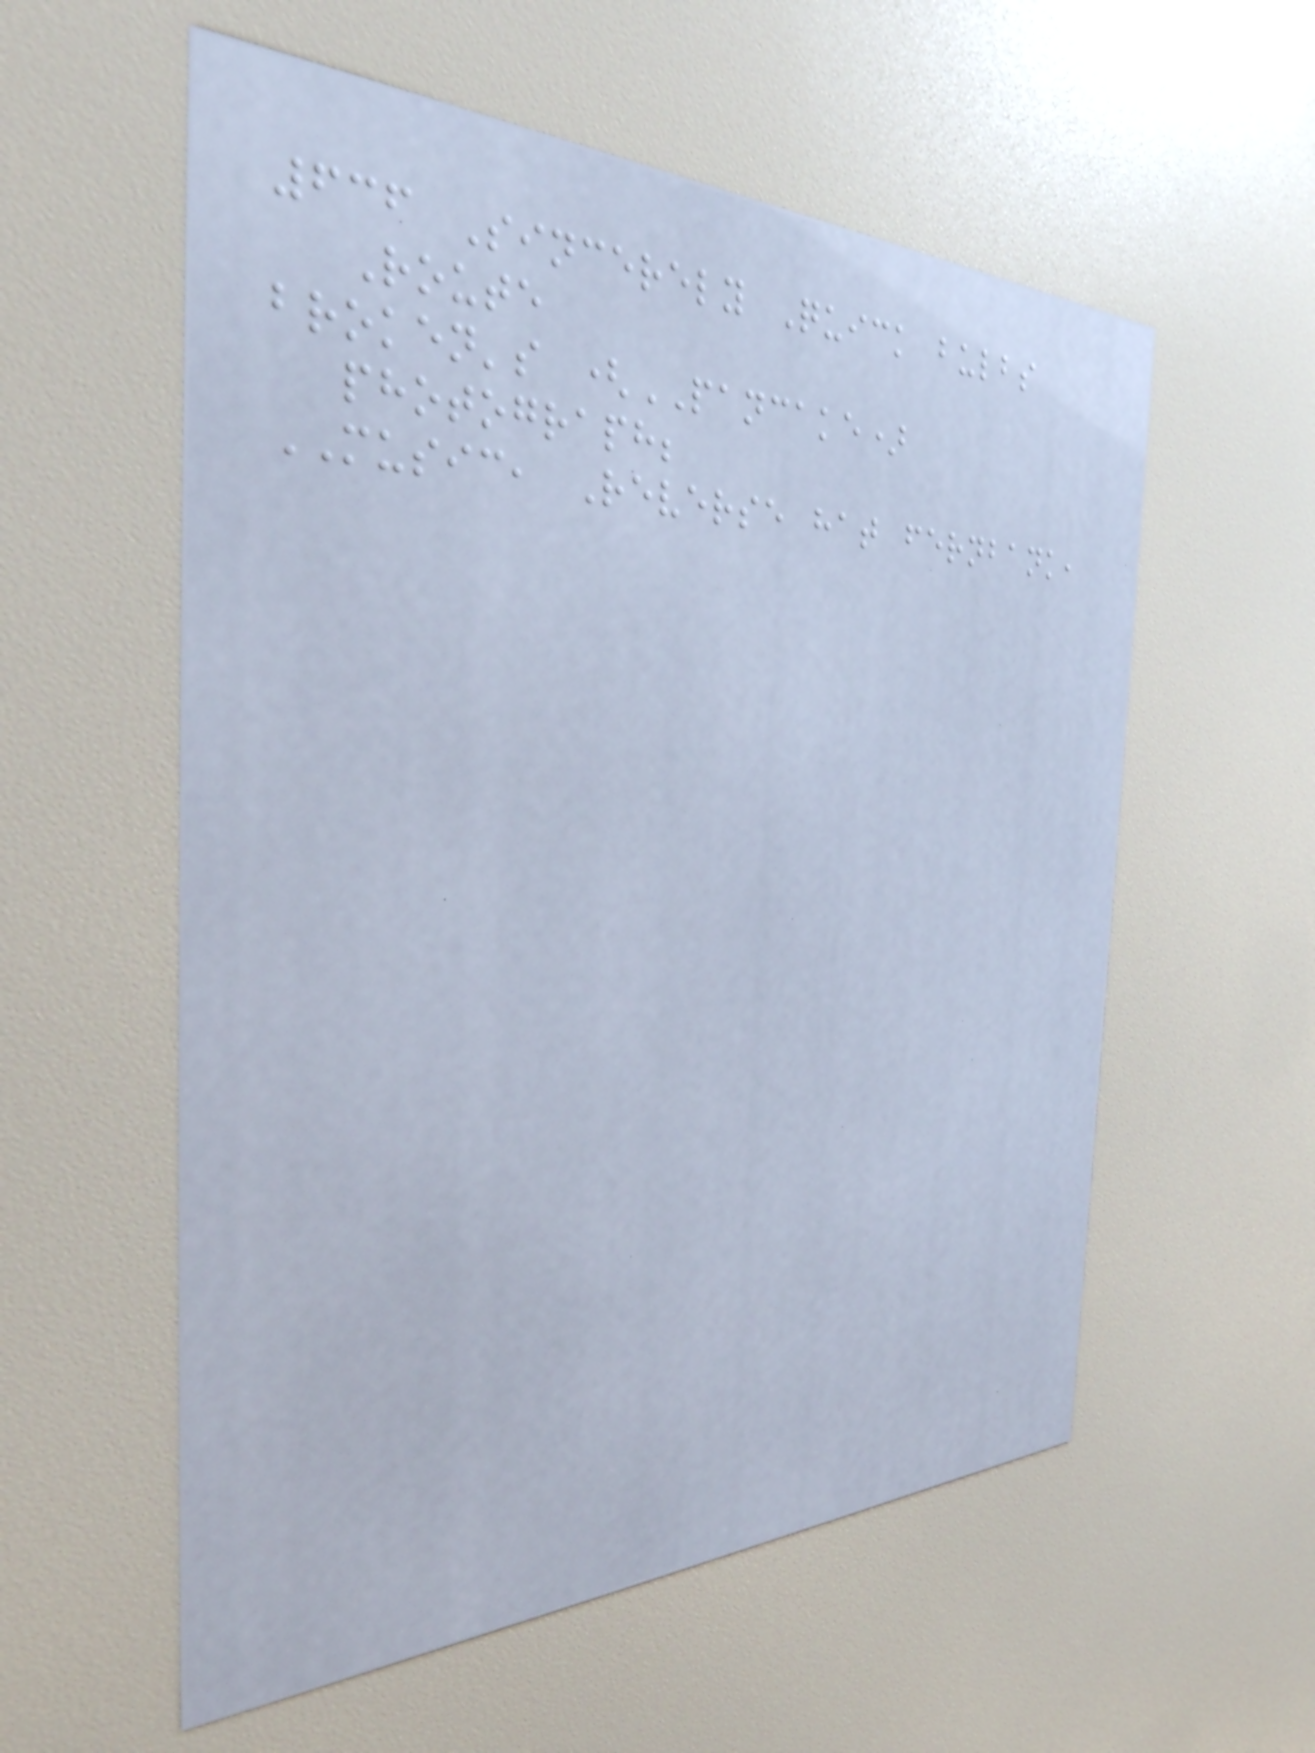636 Sincerely Quick bulbs
Route
broken's (PANCAKE)
photograph;
MUSIC, Reverse hat fernbank,
